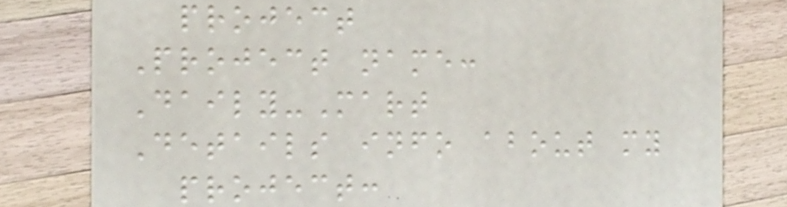project
Project name:
Daily-Mart
Details info about my
project:
